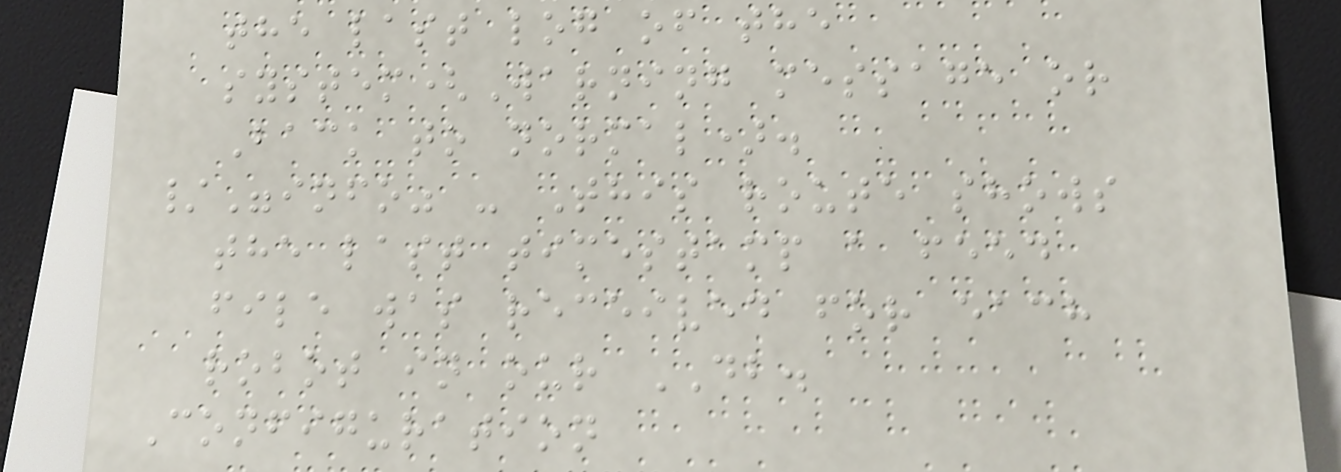the last log of the
system(Warning message or
Back to normal).
/"info" - This route shows
the last timestamp a feed
file was received for each
robot in our DB.
Configuration
